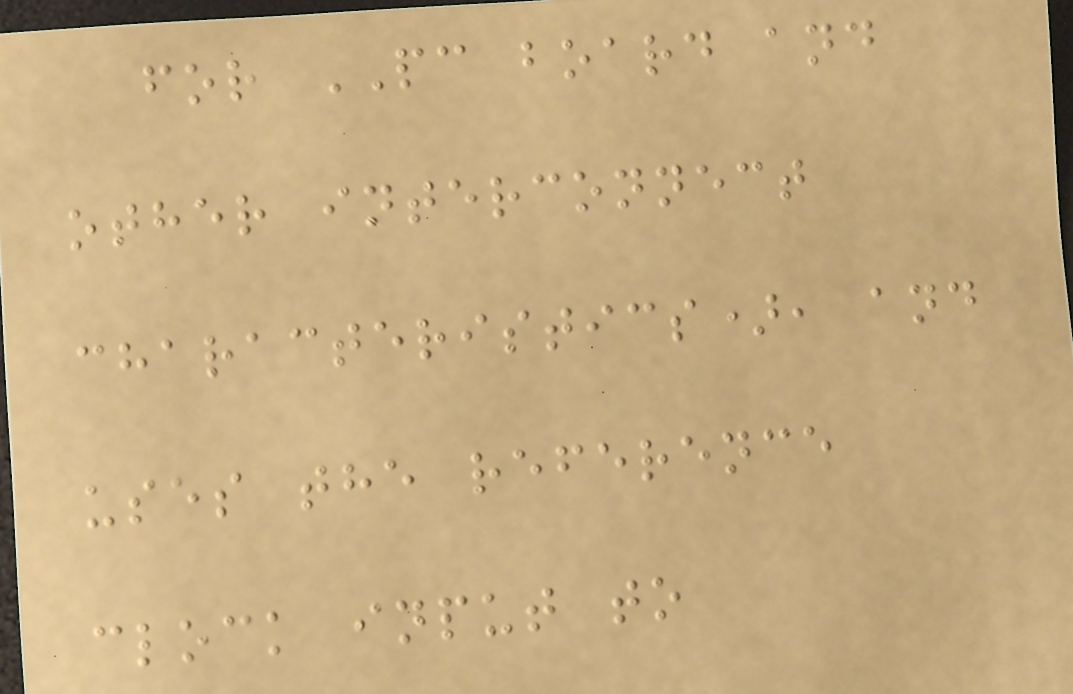for PC board and
other interconnect
characteristics), and
uses the reference
clock input to
